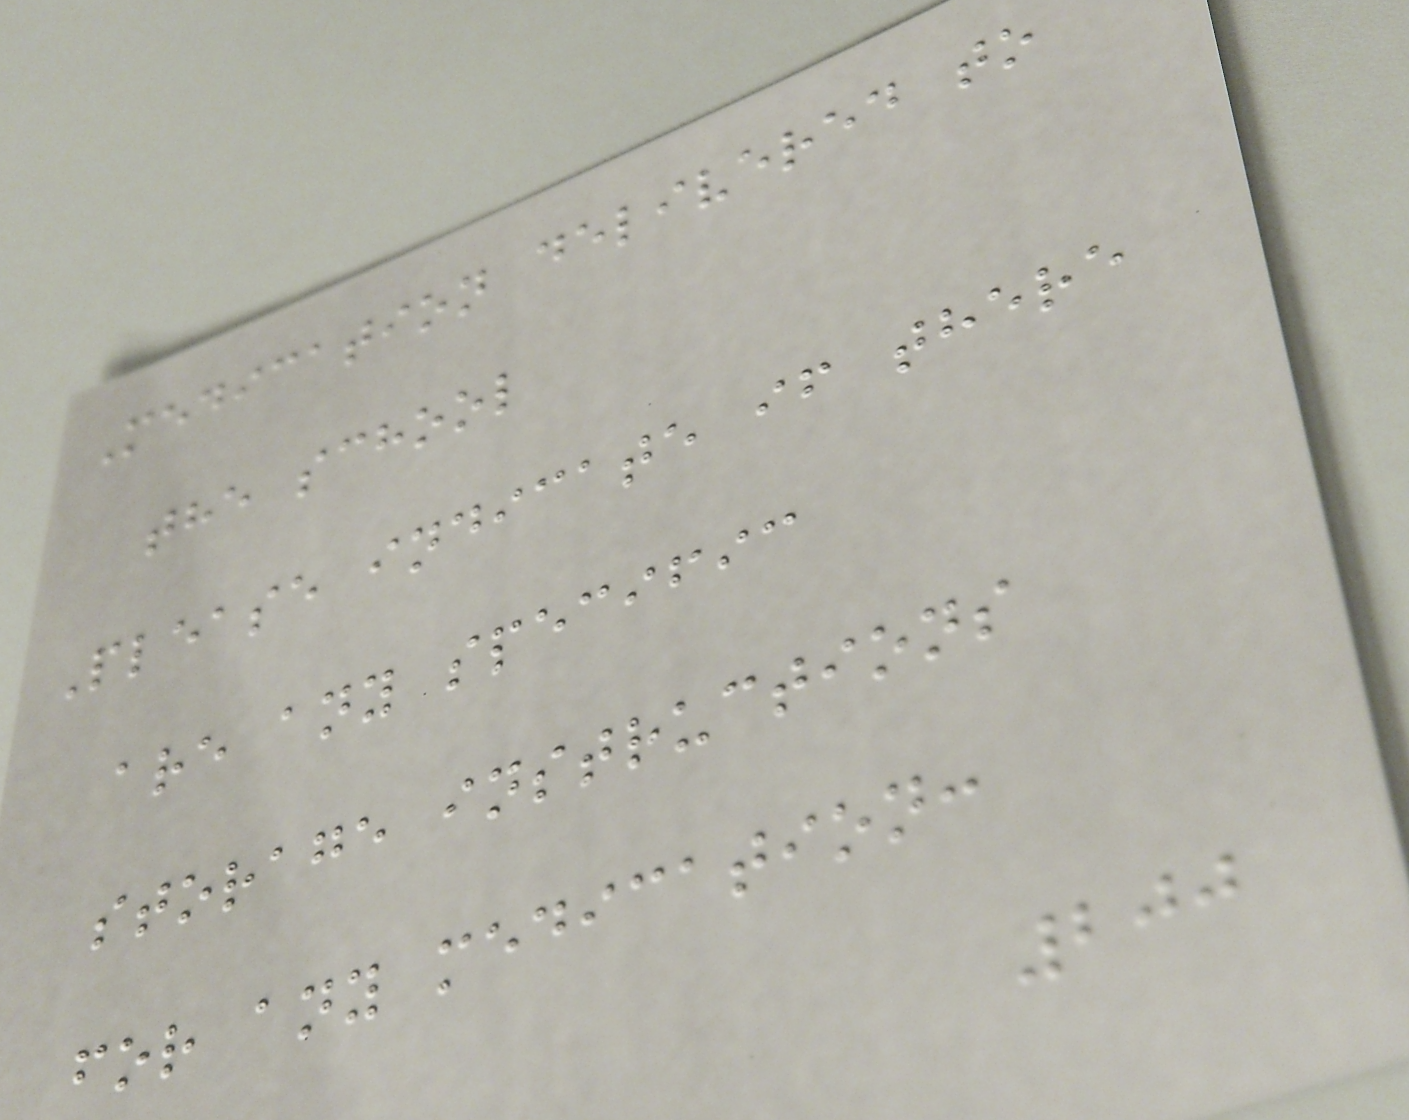Medication delivered to
the school
Please indicate if there
are any specific
storage instructions
for any medication:
200
